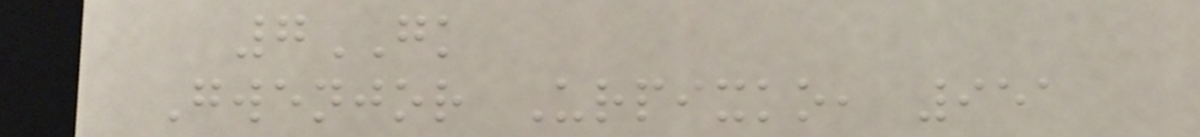7GK
Gwenjor Urpixko, 951
